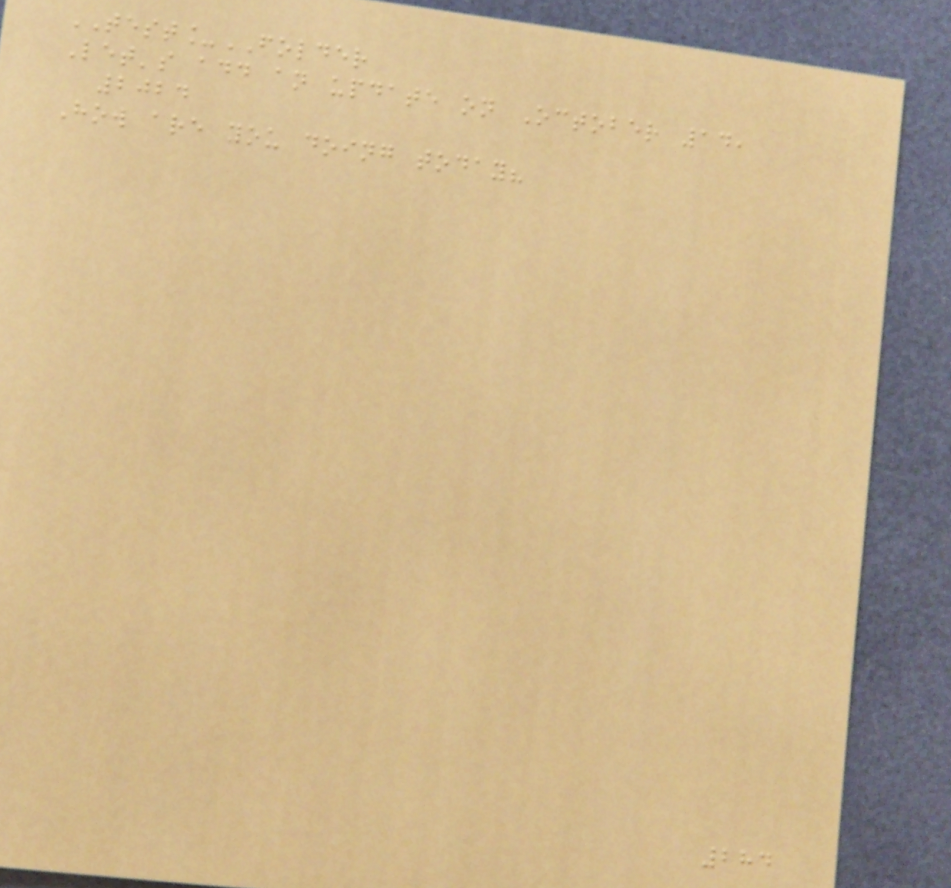TEST_FOLDER
Let's add an update on October 14,
2024
How are you doing today?
284
